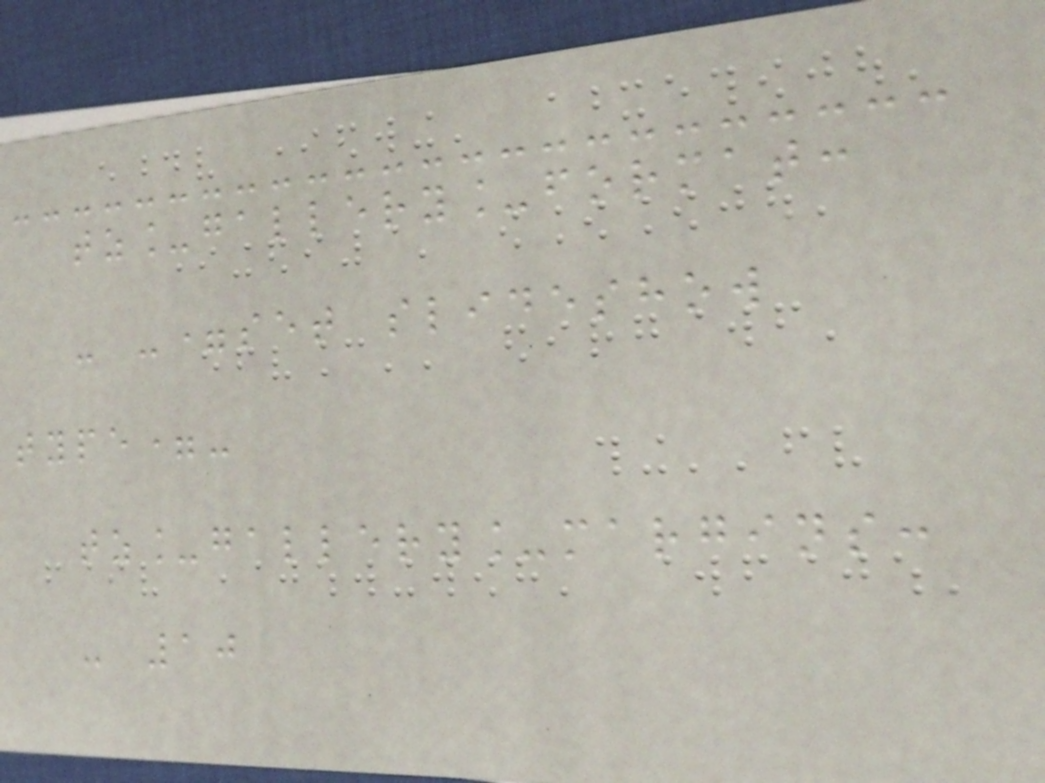tz_gallery_format:
- -=set slideshow
type=-
tz_gallery_margins:
- 10
